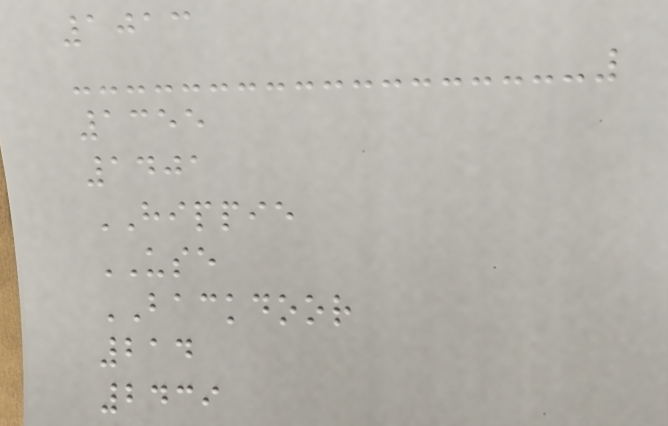1013
1355
1401
HIPPIE
USE
BACKDOOR
214
2439
